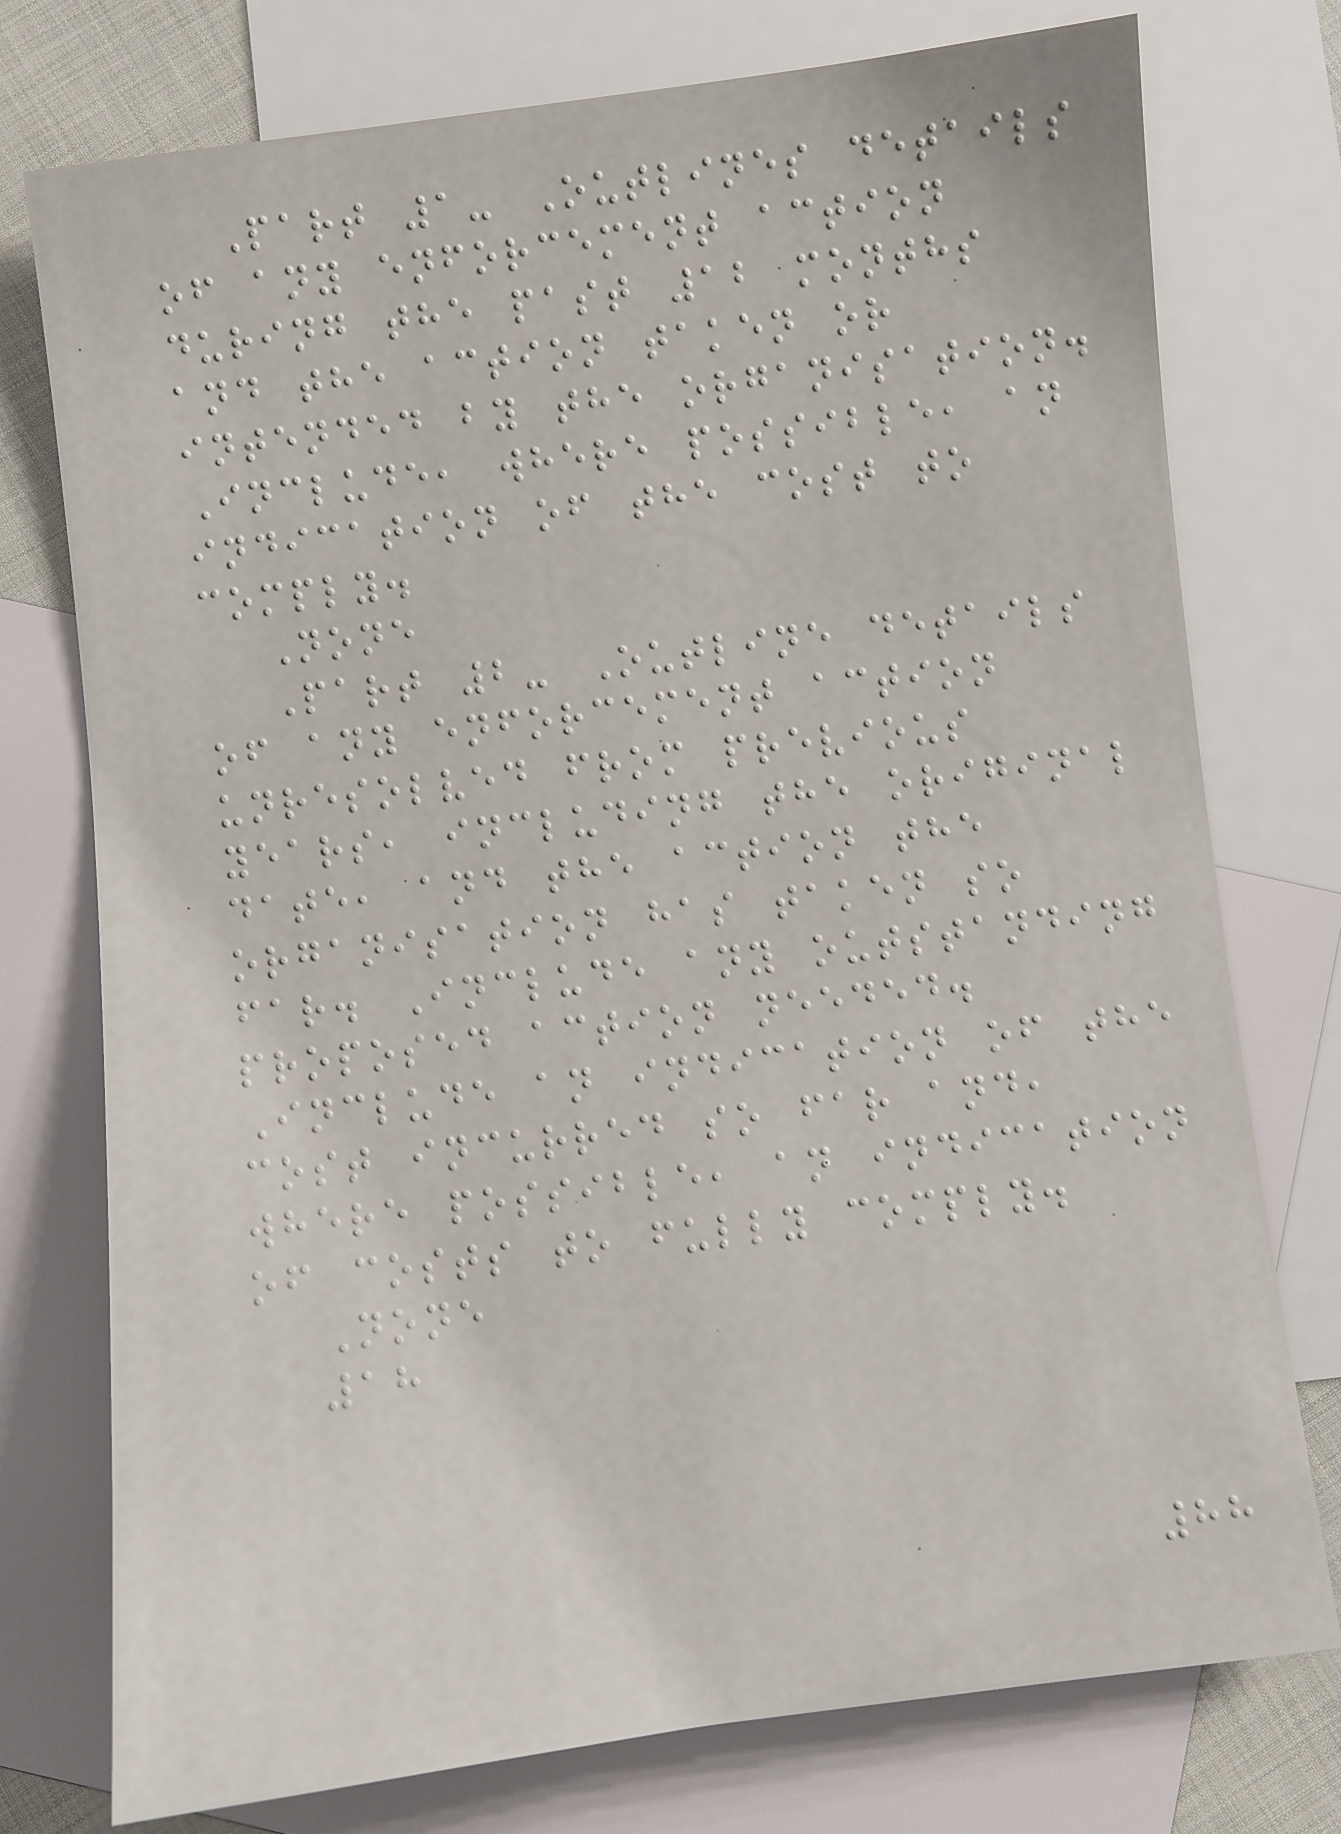Part 1- Outlines details
of any enforcement action
during the past 12 months
and the action taken or
intended by the organisation.
Include, where possible, an
indication of the cost to
comply.
None
Part 2- Outline details
of any enforcement action
unresolved from previous
years, including the original
date, and the action the
organisation has taken so
far. Include any outstanding
proposed action needed.
Include an indication of the
cost incurred so far and,
where possible, an indication
of costs to fully comply.
None
18
88
